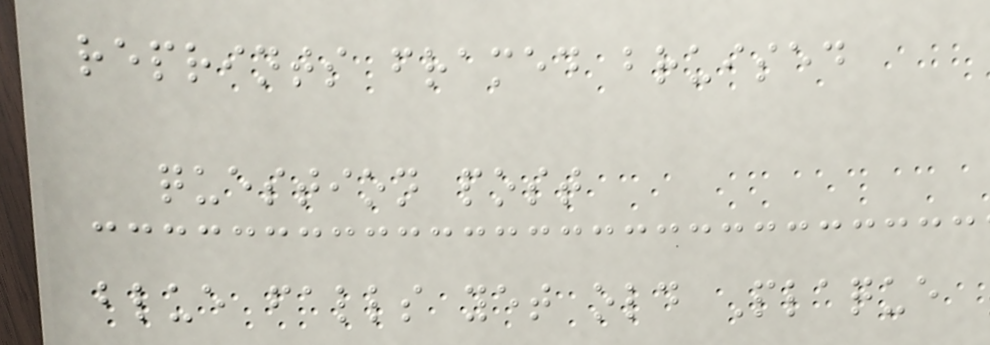reprints framed bruised
question post
blue falls yet old Plaque
